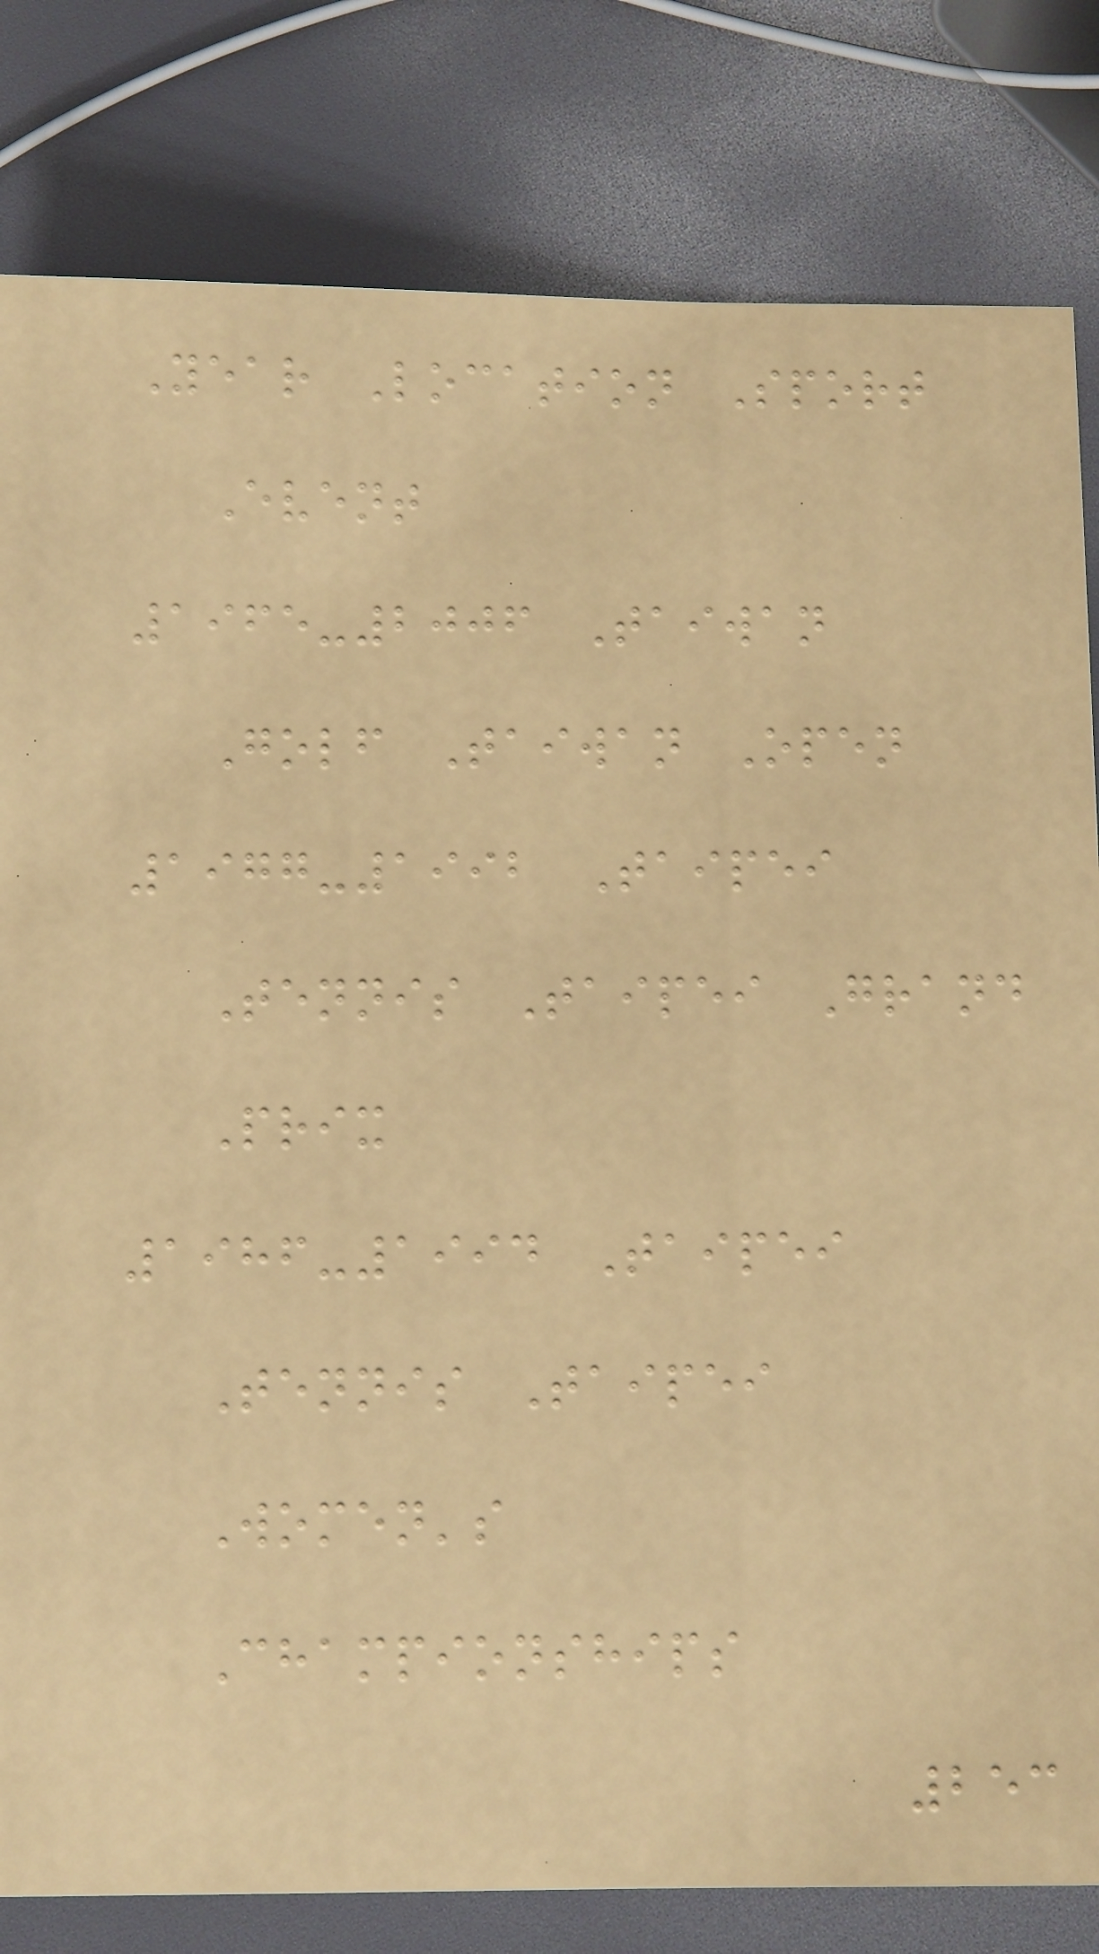Year Location Sport
Event
1965-2006 Taiwan
Golf Taiwan Open
1977-1992 Taipei
Tennis Taipei Grand
Prix
1986-1994 Taipei
Tennis Taipei
Women's
Championships
253
